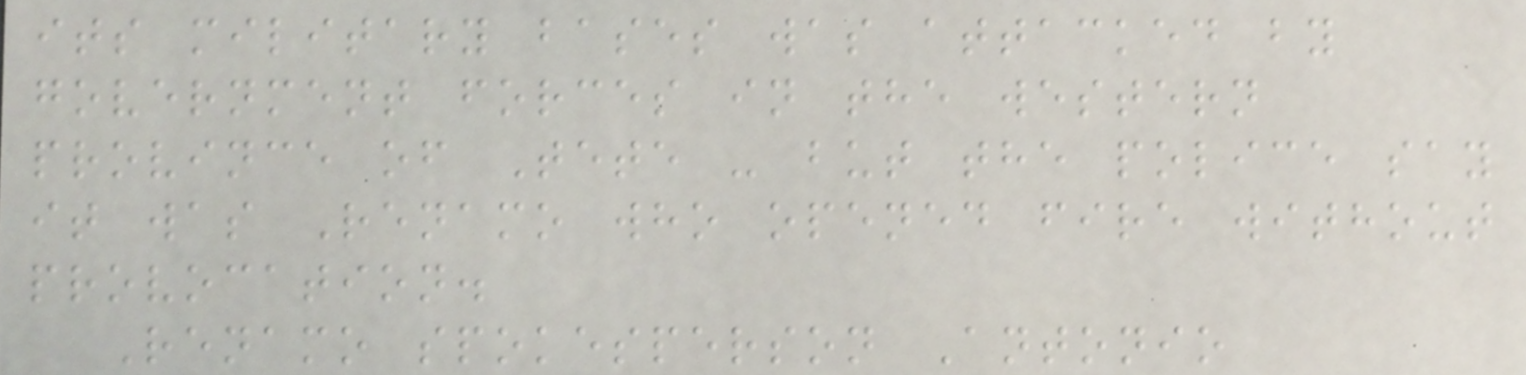its military bases was attacked by
government forces in the western
province of Tete - but the police say
it was Renamo who opened fire without
provocation.
Renamo spokesperson Antonio
